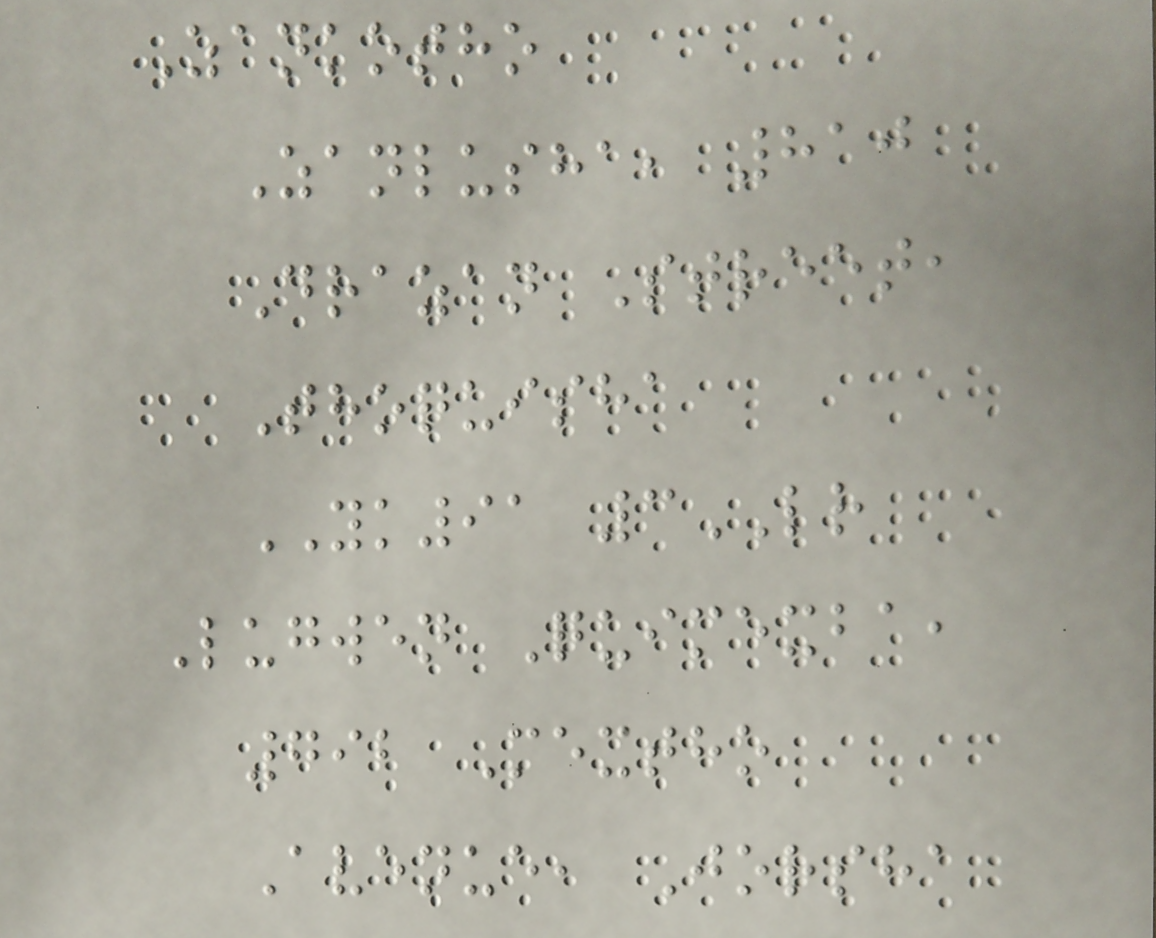Zankotho
Zanlusha, 810
Drazan Street,
Thoquisha
YK91 3LR
Lugwen Quimexba,
792 Mextho
Avenue, Jorsha
